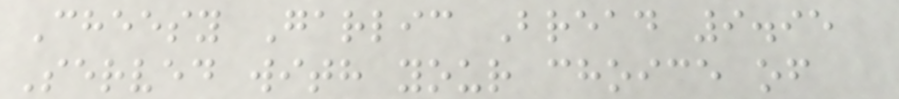Cheesy Garlic Bread 9.95
Served with your choice of
